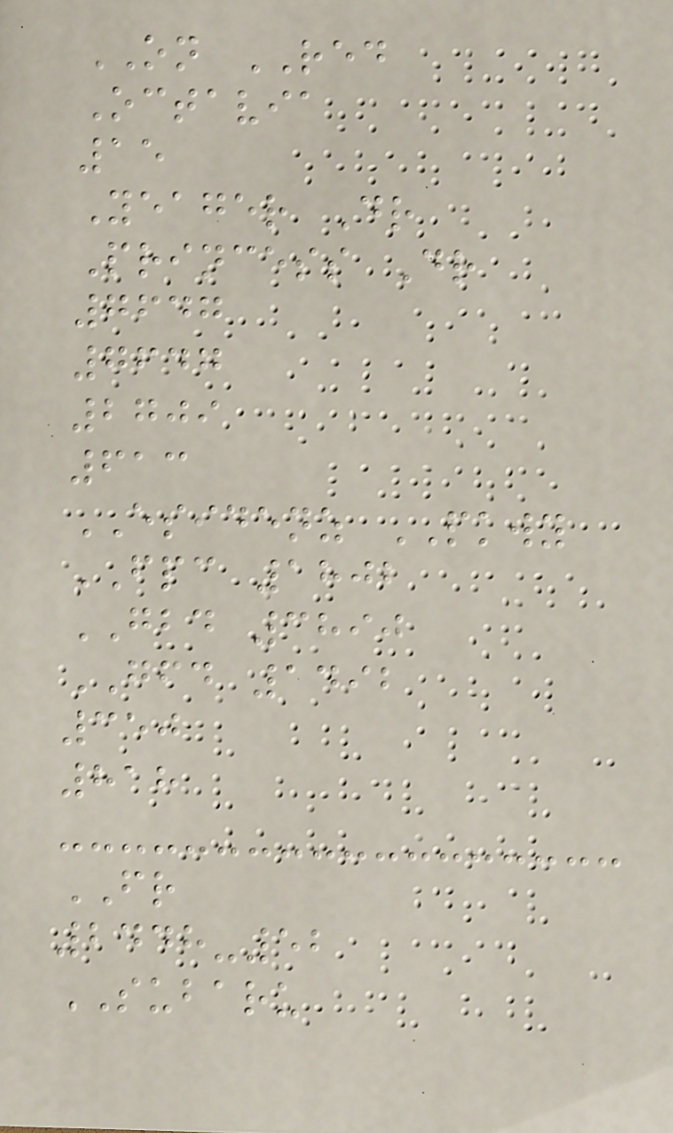ON RED
Octavia
15
Yeager Dr
Princess Dr
7647
7647
2709
613
ESIDENZ PKWY
FPC 1802
GBD 3890
GFD 1492
350
818
FR
2448-52
SUBARU
